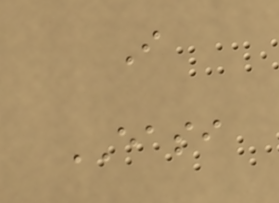I
EASI
